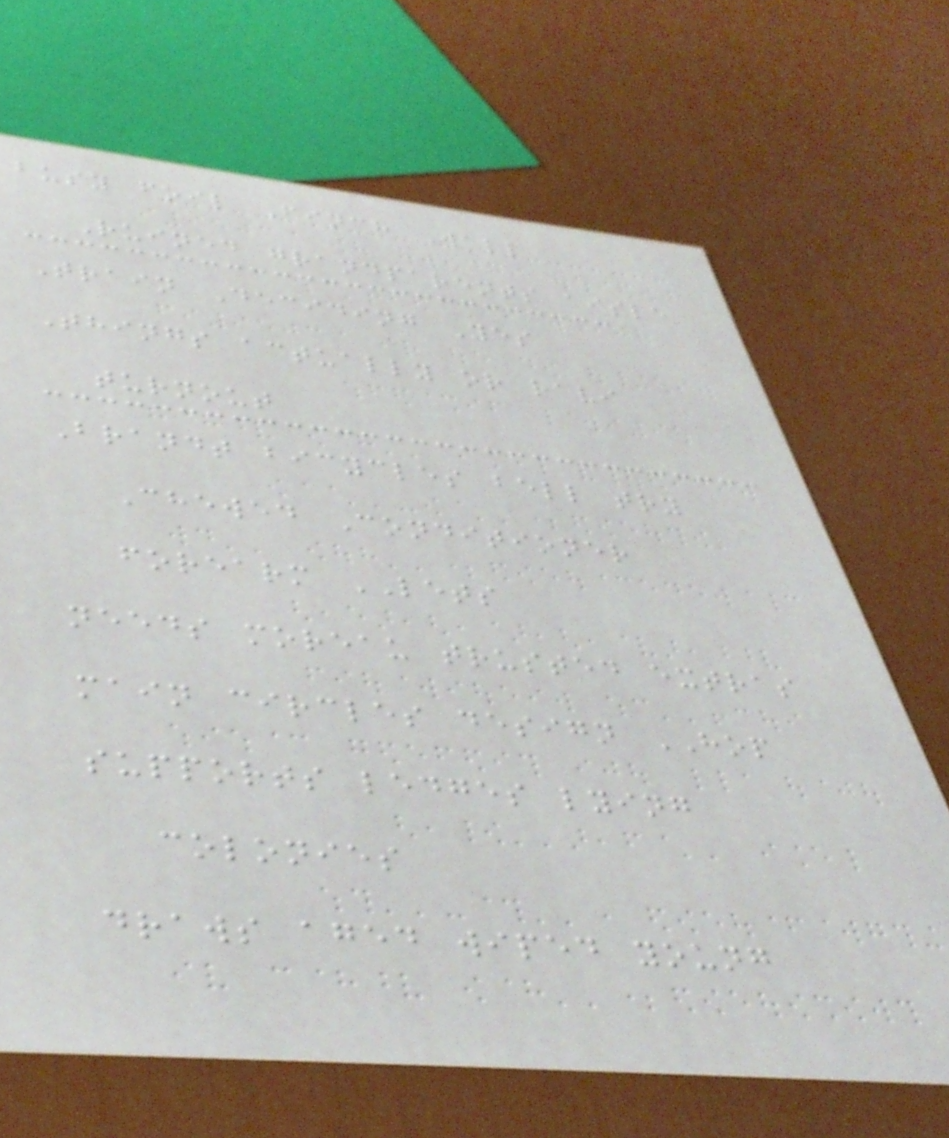busy foil Finch Wall
Ruined grandparents aisle
Train Deciding Yes
Things actually or ravi
turnout
Brandt bicycles bell try
Chewed Conditioner
forearm LETS
needs moreau trusted extras
main circles design HOP
supports ledges lying
colonies
draws aged wiped young
